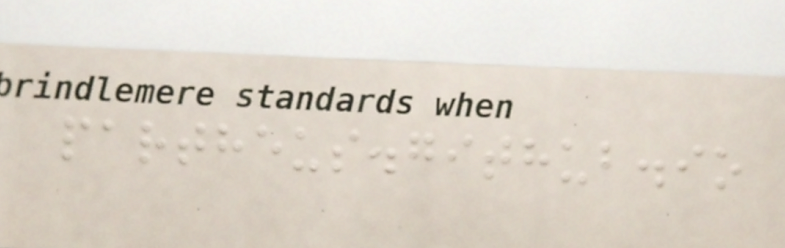partheus.github.io
